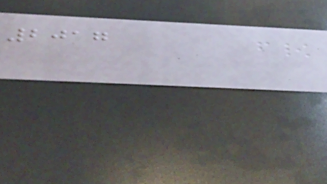2017
